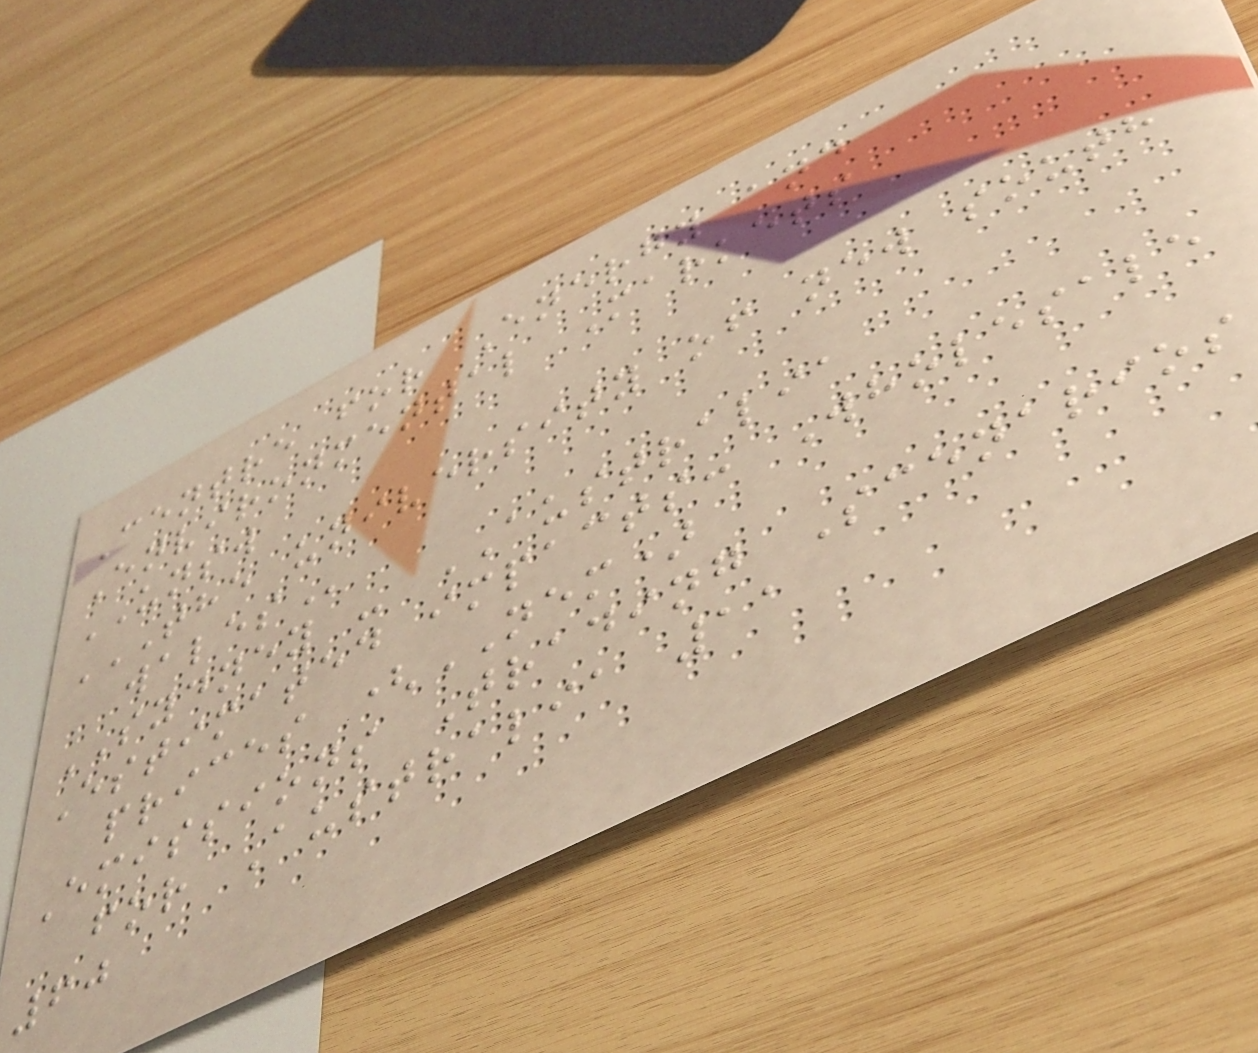Centre for Energy and
Environmental Markets
UNSW
THE UNIVERSITY OF NEW SOUTH
WALES
SYDNEY - AUSTRALIA
Estimated impacts: Wholesale
prices (NEM)
Emissions Trading Scenarios
for Australia 11
60
